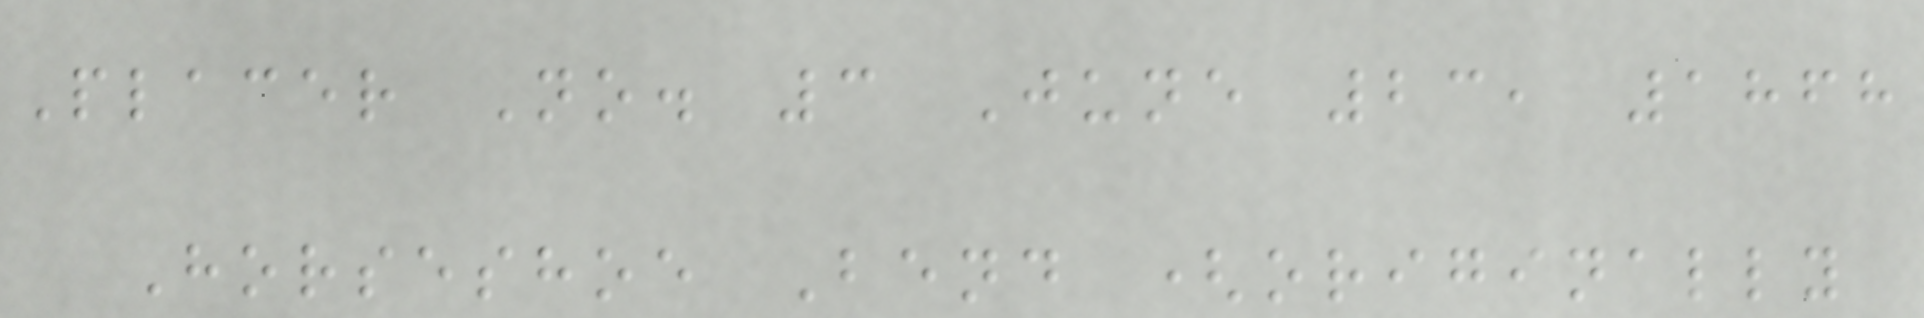Placer No. 3 June 23, 1868
Horseshoe Bend (originally
